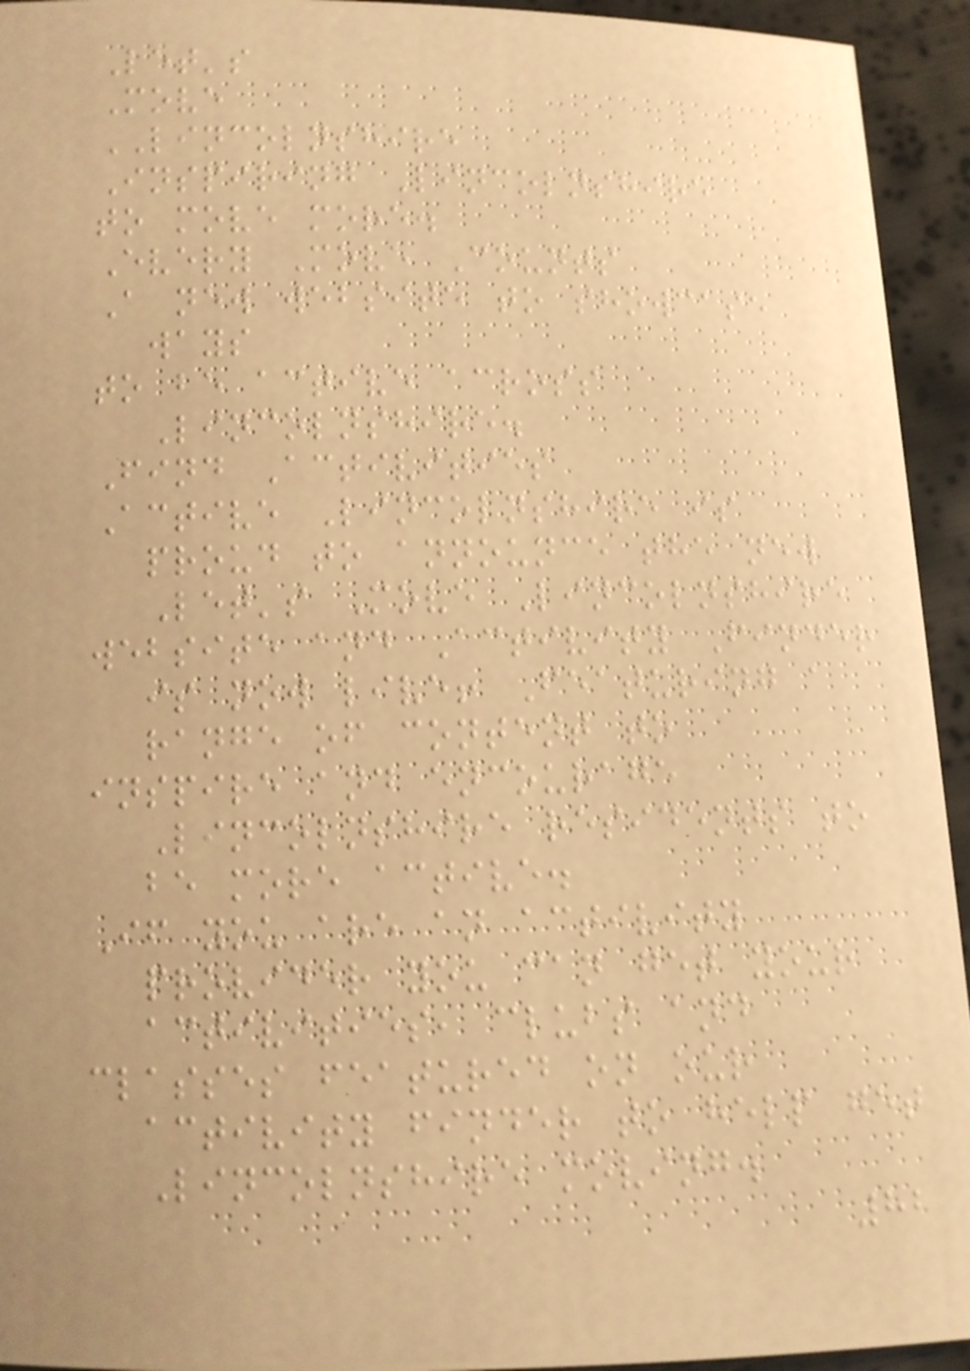Let's
Move
LINCOLNSHIRE
Inspiring Lincolnshire
to move more.
Every Move Counts
A new website to showcase
ways
to be active across
Lincolnshire.
Find Activities
Active Lincolnshire is
proud to announce the new
Let's Move Lincolnshire
website and Activity Finder
is now live! Featuring a
range of content to
inspire and encourage
Lincolnshire residents to
be more active.
If you are an activity
provider you can get your
activities, clubs and
classes featured on our
activity finder to help get
Lincolnshire moving.
82
